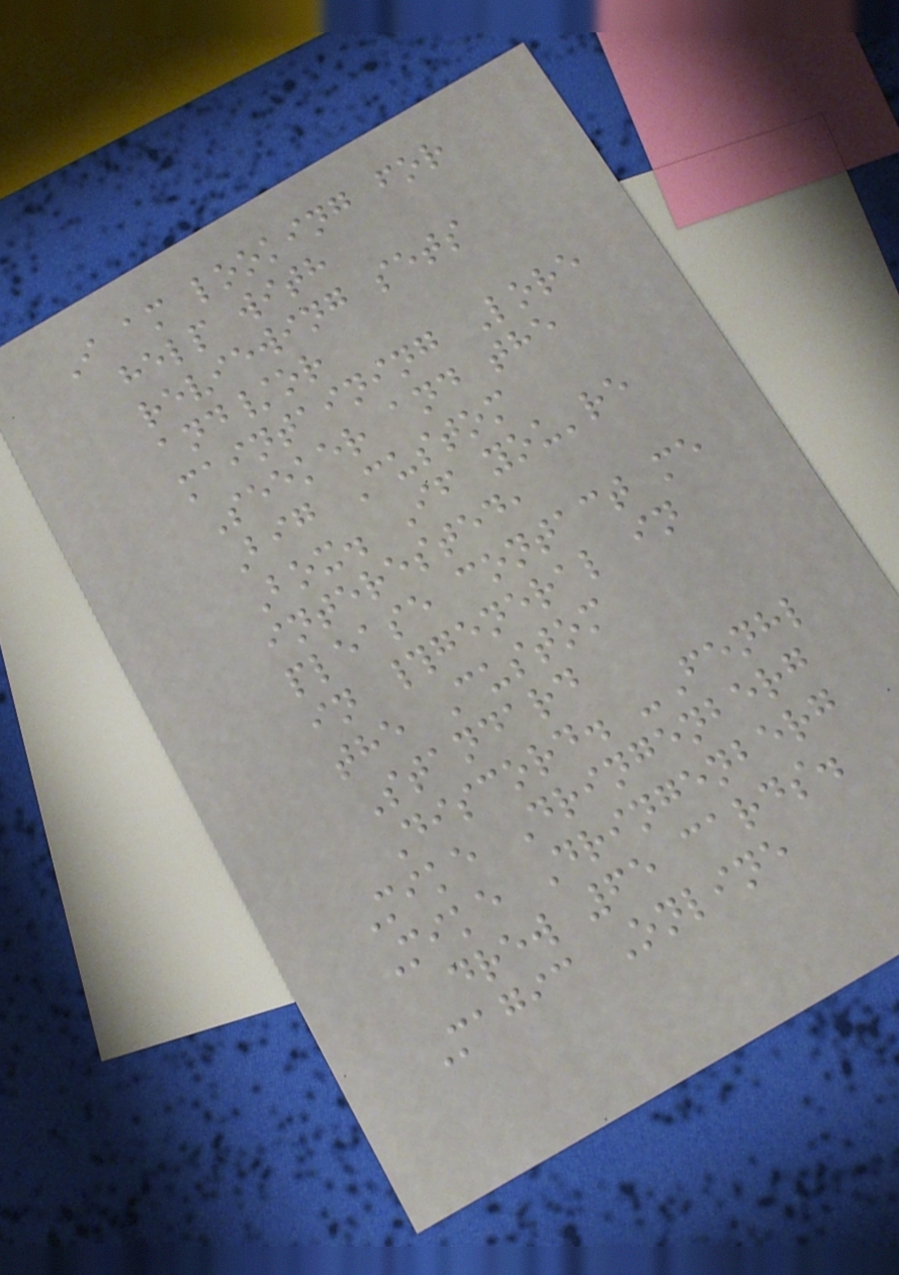I am looking for
help with
reviewing sets
and/or
maintaining Lore
Seeker and the
Big Custom
Box. If you're
interested,
please contact me
in #general in
the Custom
Standard
Discord. -Fenhl
Mike Dringenberg
Mike Dringenberg
drew 65 cards.
Magic Online
